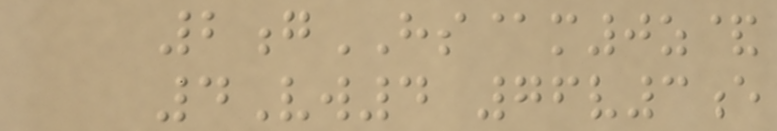2gHS@m0z&
4Vw4 76v3e
